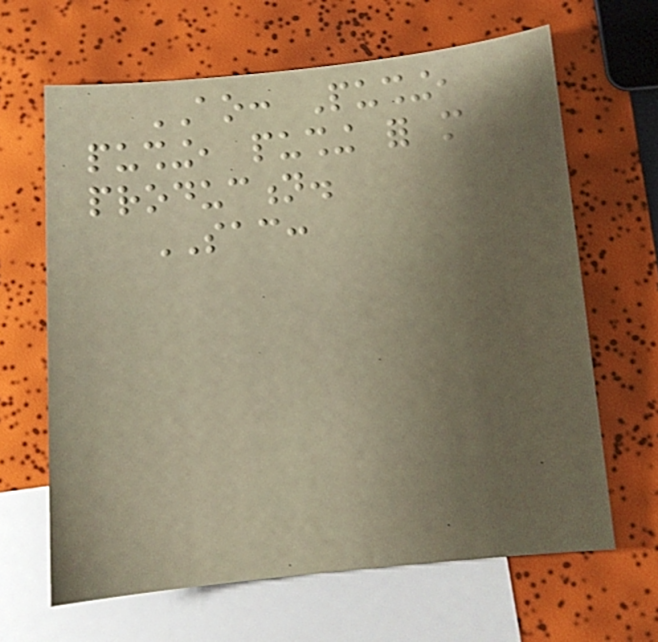AO: Pushing,
pushing, pushing for more
production.
SAC:
